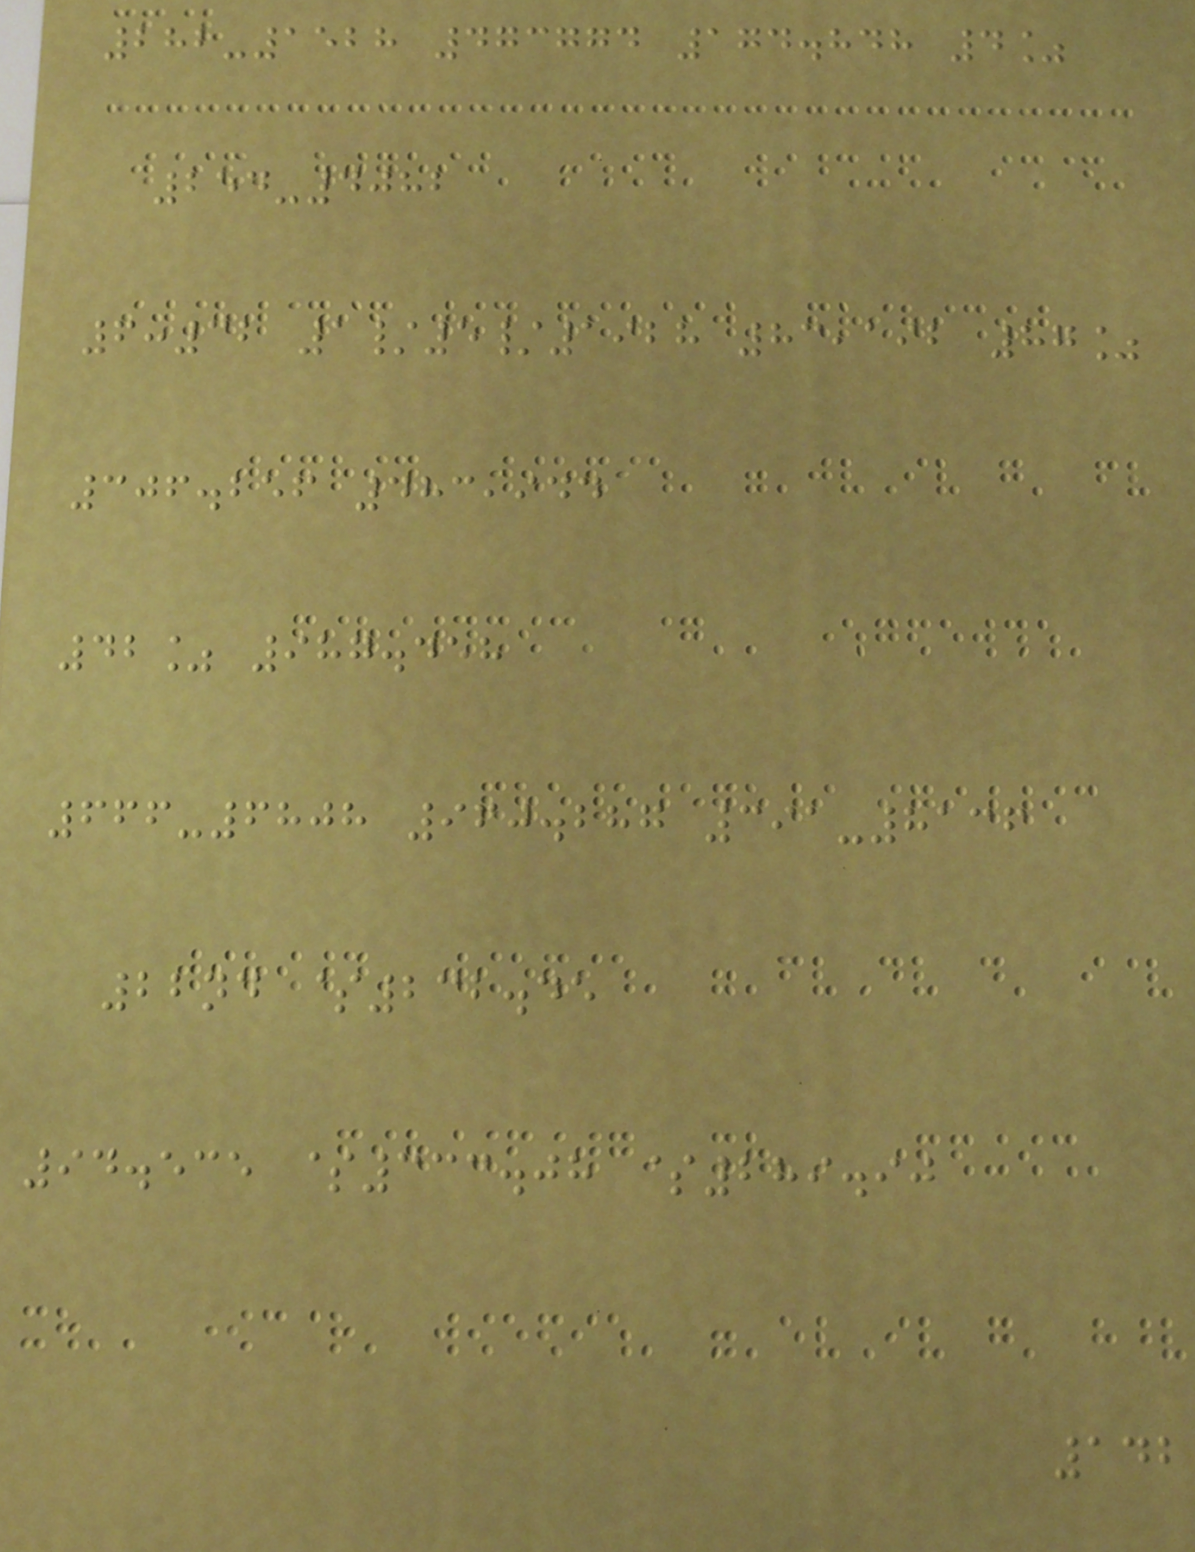282-1528 473774 174.848 4%
254-4082
6:32 1/5/1928 83,192 87%
306.256 483,944
42% 987.458
666-6808 960.287 391-8136
22nd $232.45
94.535 $333.08 $289.90
142
